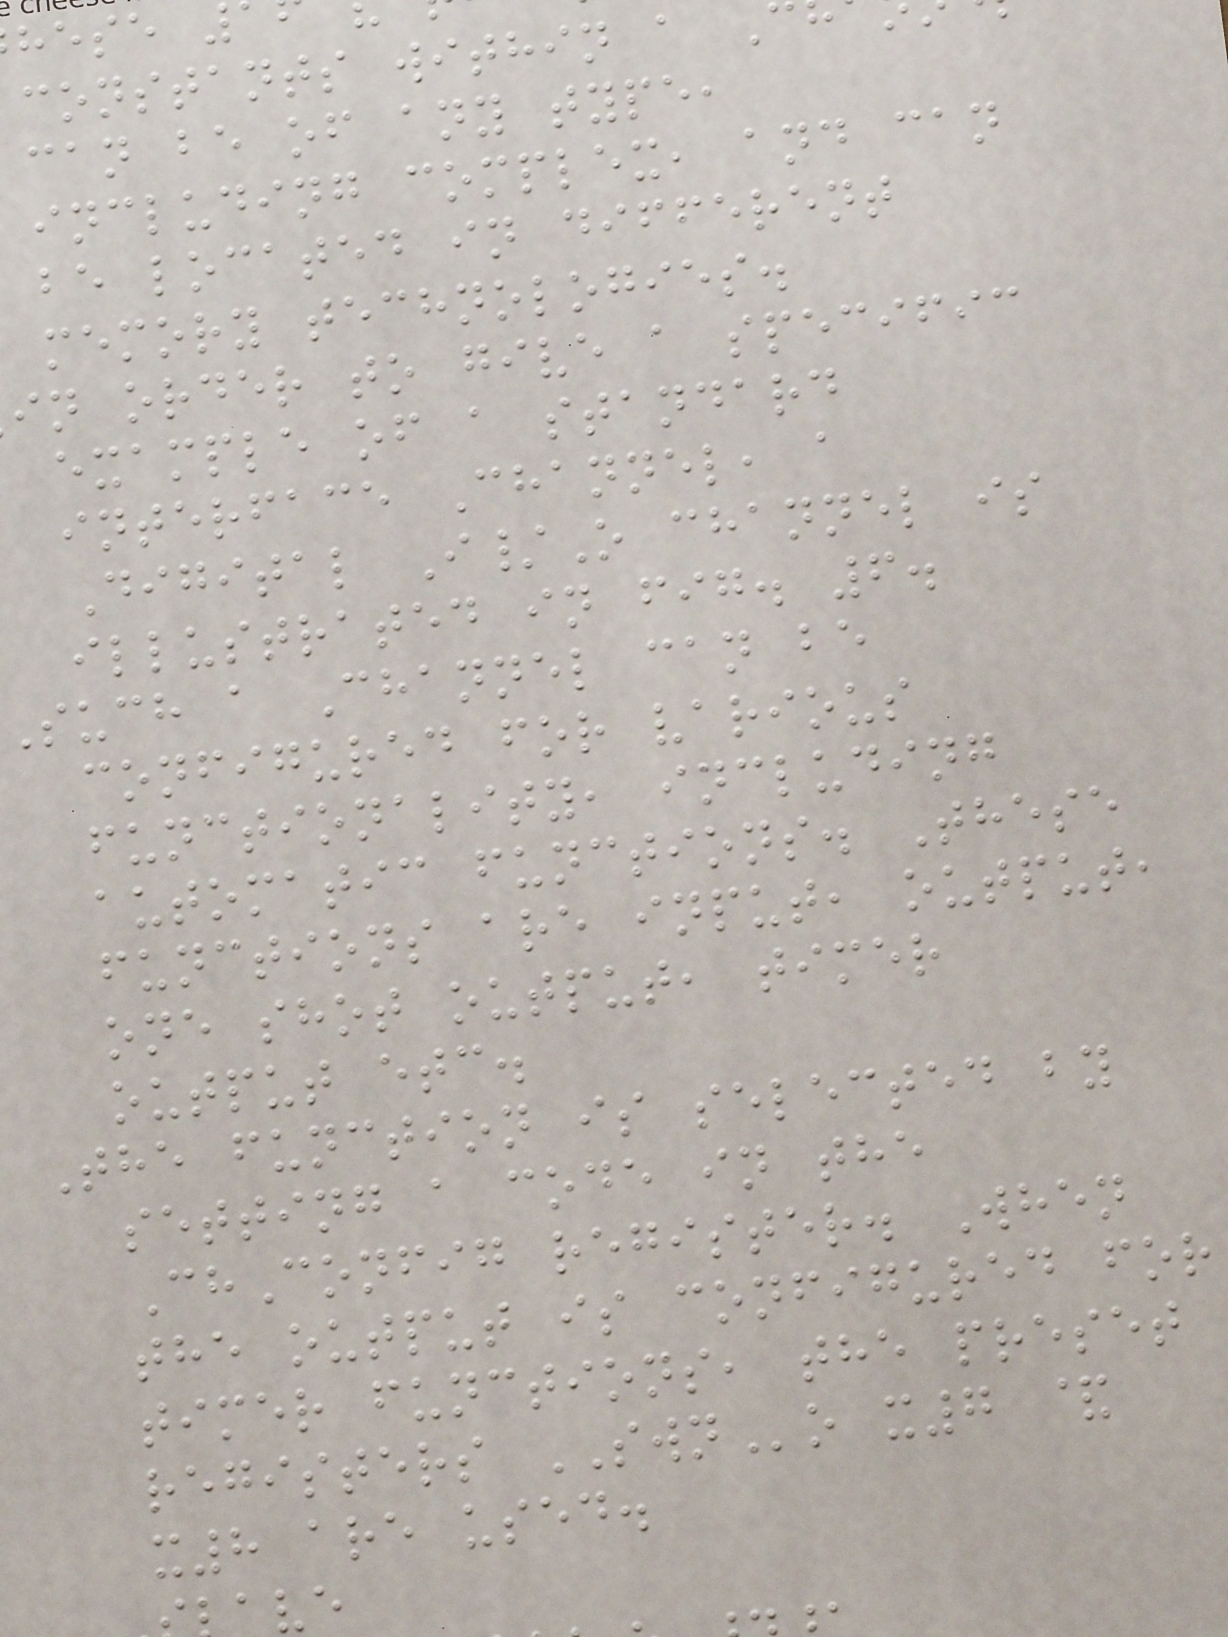constants within a
can be of any type,
including complex, and can
be located in different
memory technologies.
in order to give a specific
example of a standard
interface Channel, a
Digital I/O channel is
illustrated in fig. 6.
Such a Channel can be
configured for various
functionality, including
automatic functions. These
functions are input, output,
one shot output, timer
output etc.
The function is selected by
setting a code in the
ChConfig register. When
the output is configured for
timer functions, the preset
registers SWNo x7 &
x8 are used.
